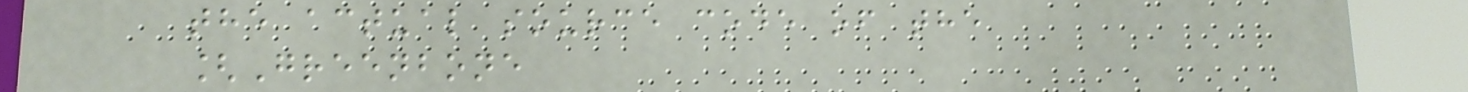the actual source code of the
[Greenbone
